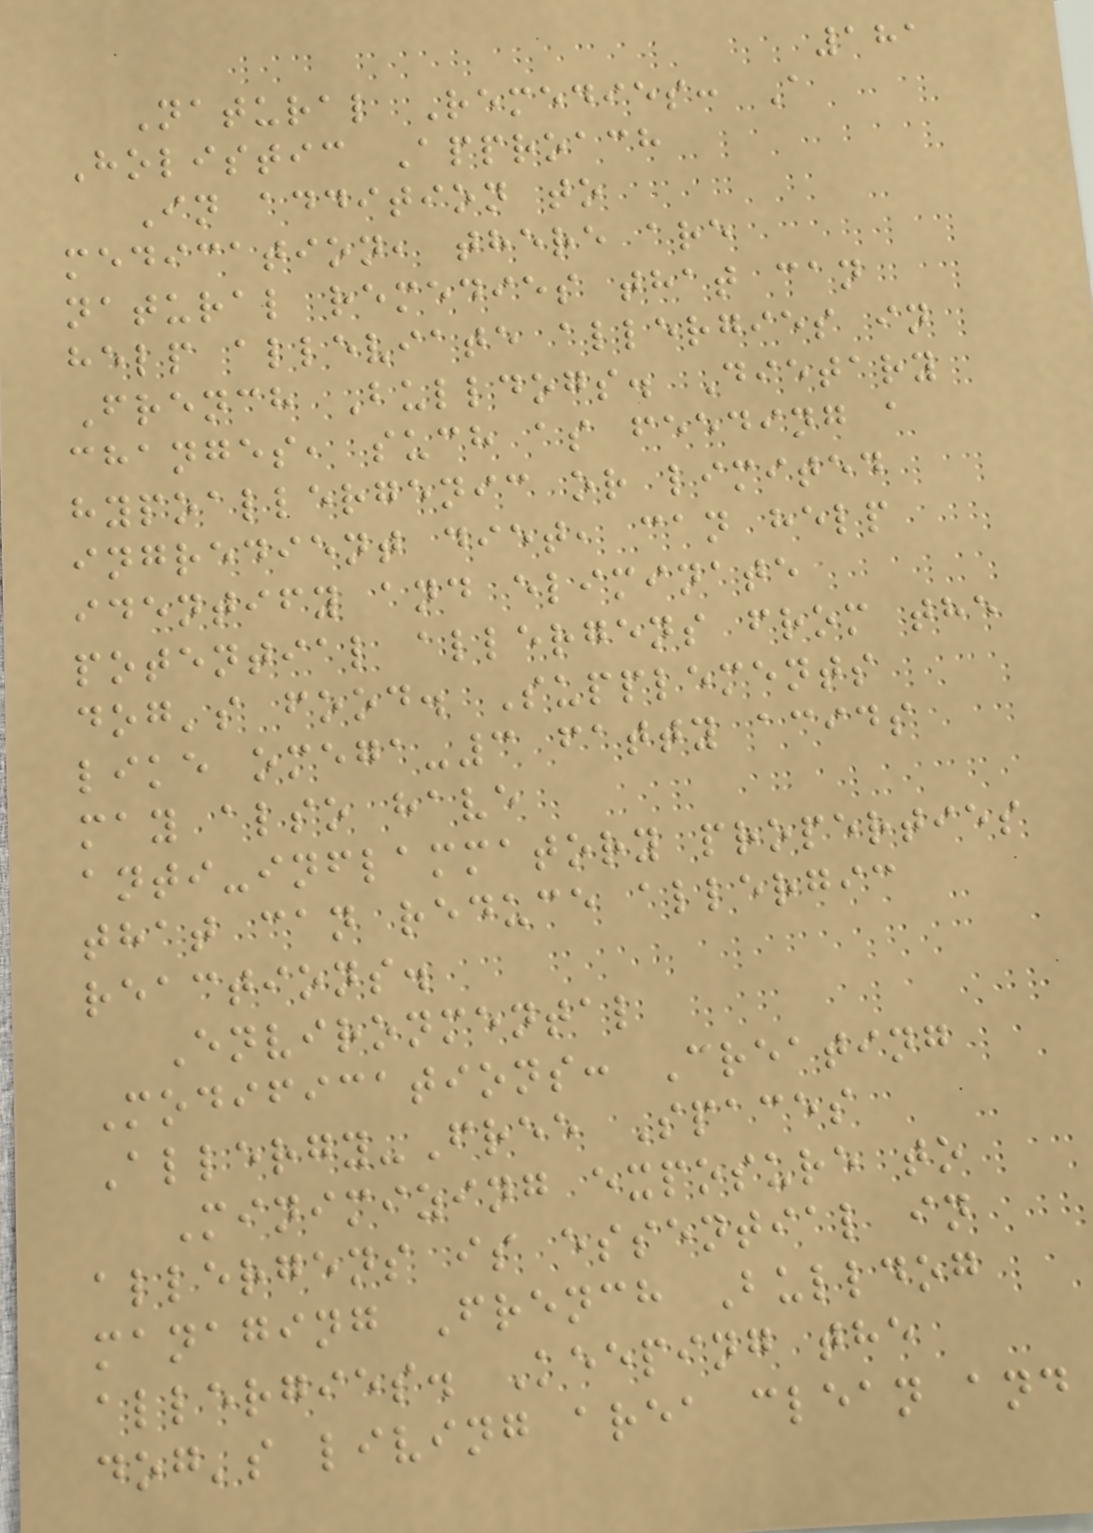181
Natural Remedies: A
Holistic Approach
In addition to
medication, there are
natural remedies that can
help alleviate allergies in
French Bulldogs. Dietary
changes, such as feeding a
hypoallergenic or limited
ingredient diet, can help
identify and eliminate
potential allergens from the
dog's food. Supplements
like omega-3 fatty acids
may also have
anti-inflammatory properties
that can reduce allergic
reactions.
Environmental
Modifications: Creating
Allergy-Free Spaces
Minimizing exposure to
allergens is essential in
managing French Bulldog
allergies. Keeping the
dog's living area clean and
